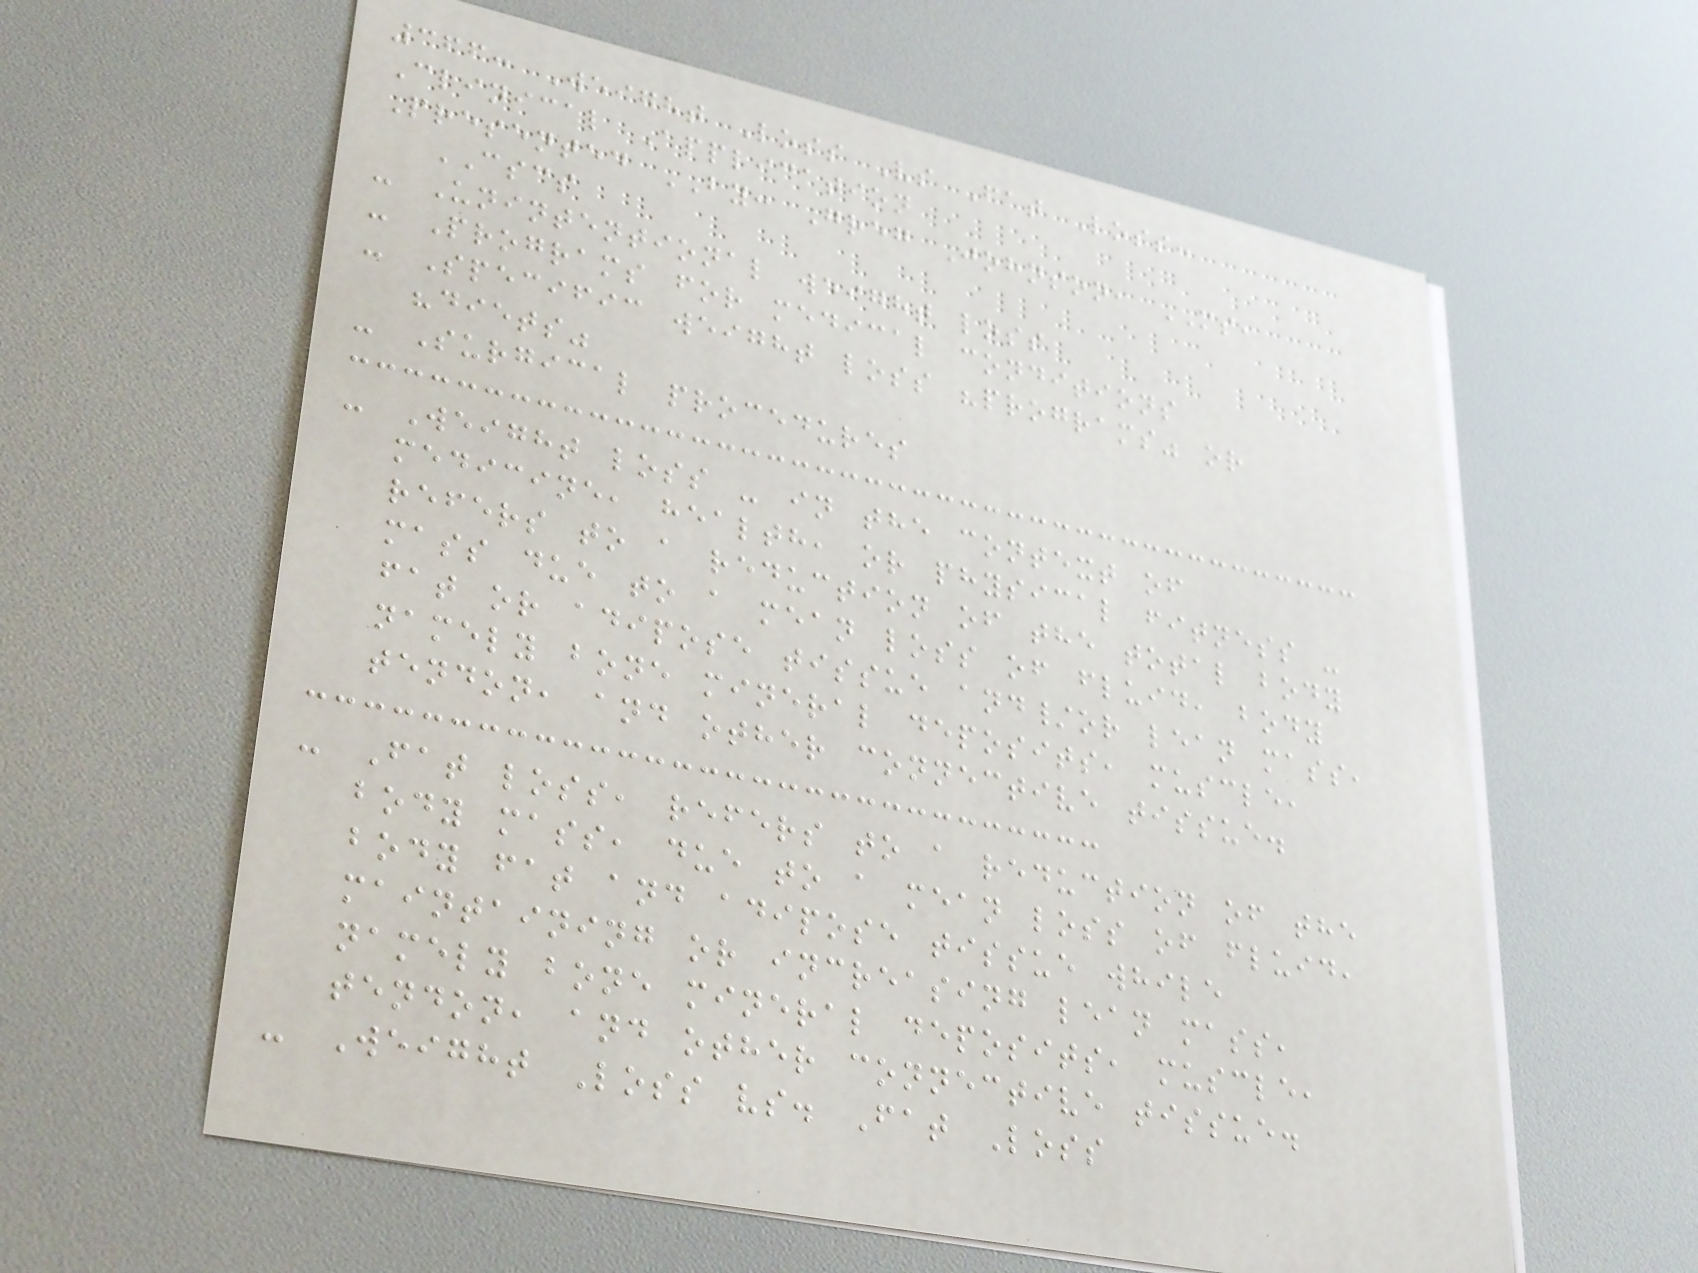366: Weight Loss Vs Fat Loss:
Clinical Application
Presented BY: Greg Johnson, MS,
CSCS
- Unintentional weight loss
- Programs for medical conditions
- Specific weight loss "programs" or
"diets"
- Surgical procedures
- Weight loss - in the context of
medicine, health, or physical fitness -
refers to a reduction of the total body
mass due to a mean loss of fluid, body
fat or adipose tissue and/or lean mass,
namely bone mineral deposits, muscle,
tendon, and other connective tissue.
- Fat loss, refers to a reduction of the
body mass, due to a mean loss of fluid,
body fat and adipose tissue while
maintaining or increasing lean mass,
namely bone mineral deposits, muscle,
tendon, and other connective tissue.
- Weight Loss vs. Fat Loss
